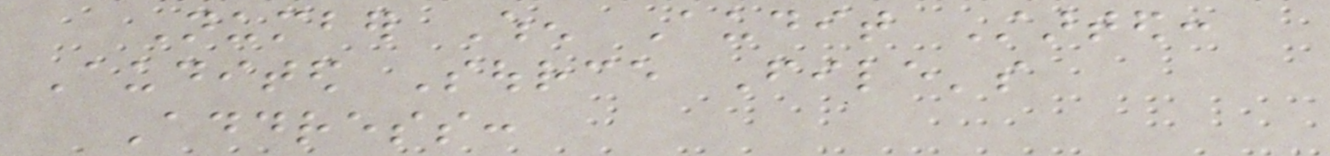Number When Audit Started:
Audited Source File's
Address:
